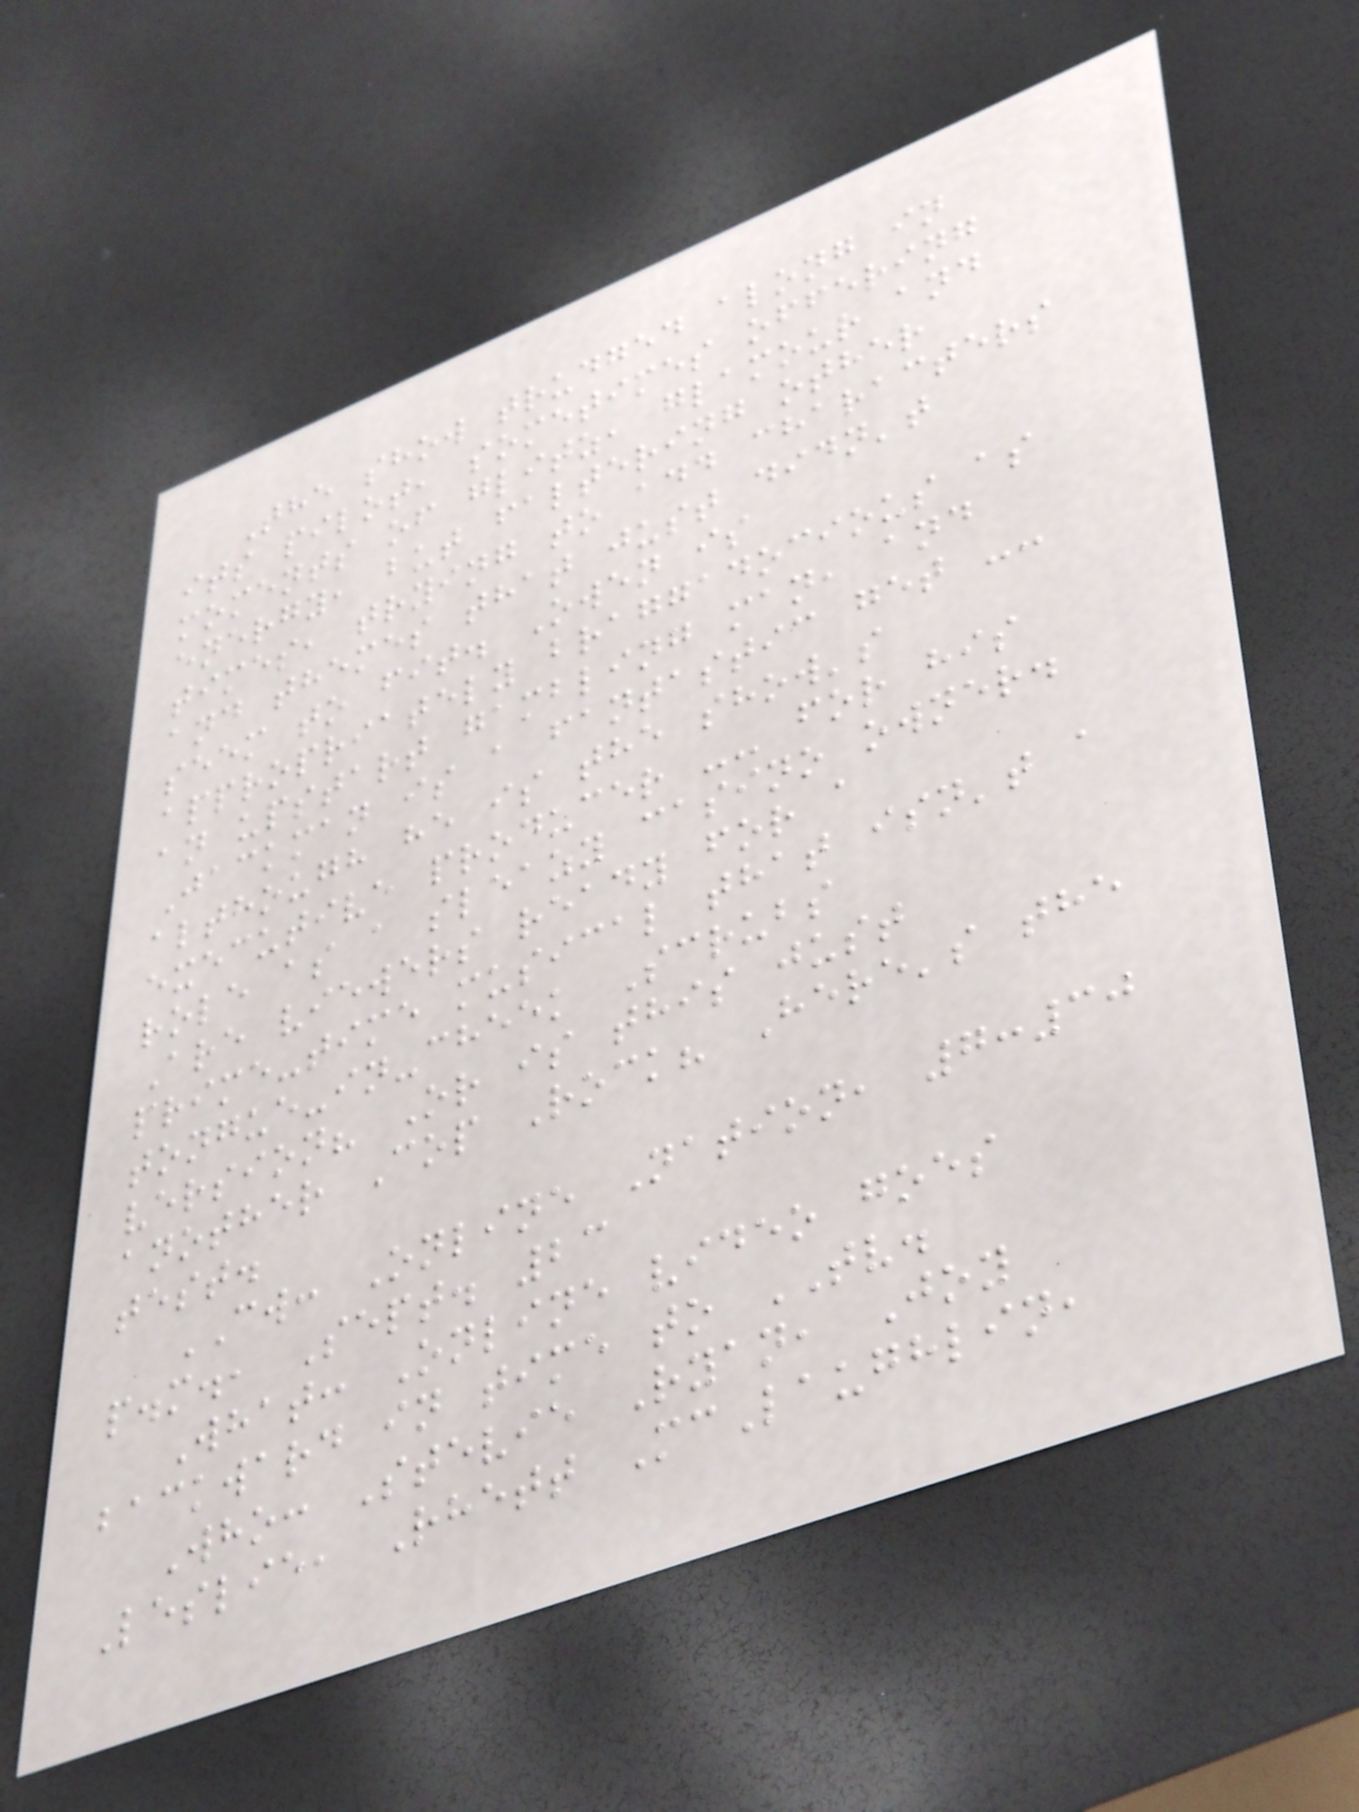The show trudged along in
its pilot, sometimes offering
moments of glitz, glamour and
energy, but faltering other
times, trying to add characters
and themes that just didn't
seem to fit. Owen is
appropriately braggadocious as
an upstart gambling man, and
Jackman is a fantastic get --
although he is the show's
executive producer -- for his
role as a sleazy casino owner.
Are viewers ready for a
prime-time musical that isn't a
tongue-in-cheek Scrubs
version? Or is this just
another Cop Rock? Here's the
test.
CW: Online Nation, 7:30
p.m., Sept. 23
What: Online video goes
backward in time to TV.
Who: Stevie Ryan, Joy
Leslie, Rhett McLaughlin,
